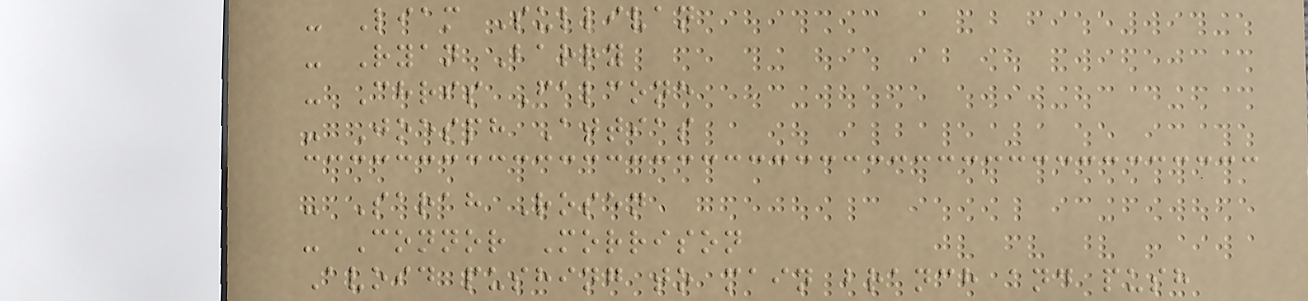- Liam Sullivan
- Ryan Barry
- Chris Falcone
- Joesph Attias
- Sarah Rosen
- Connor Morrison
Avoid pushing to main branch and push
